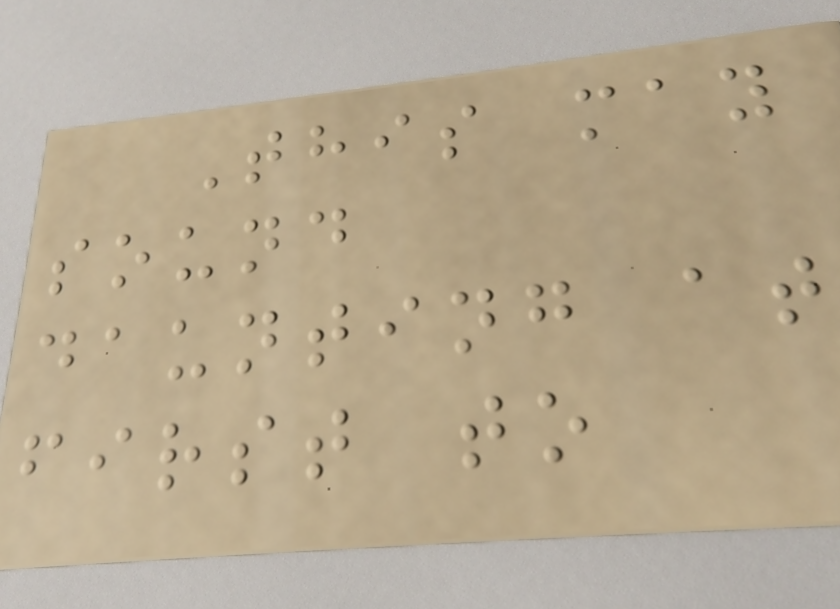This may
sound
daunting at
first to
